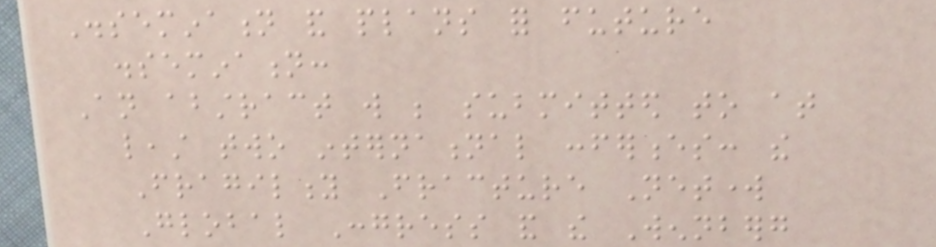Dissemination and plans for future
dissemination:
An abstract will be submitted to at
least two international conferences: the
Fragility Fracture Network
Global Congress and the Wennberg
